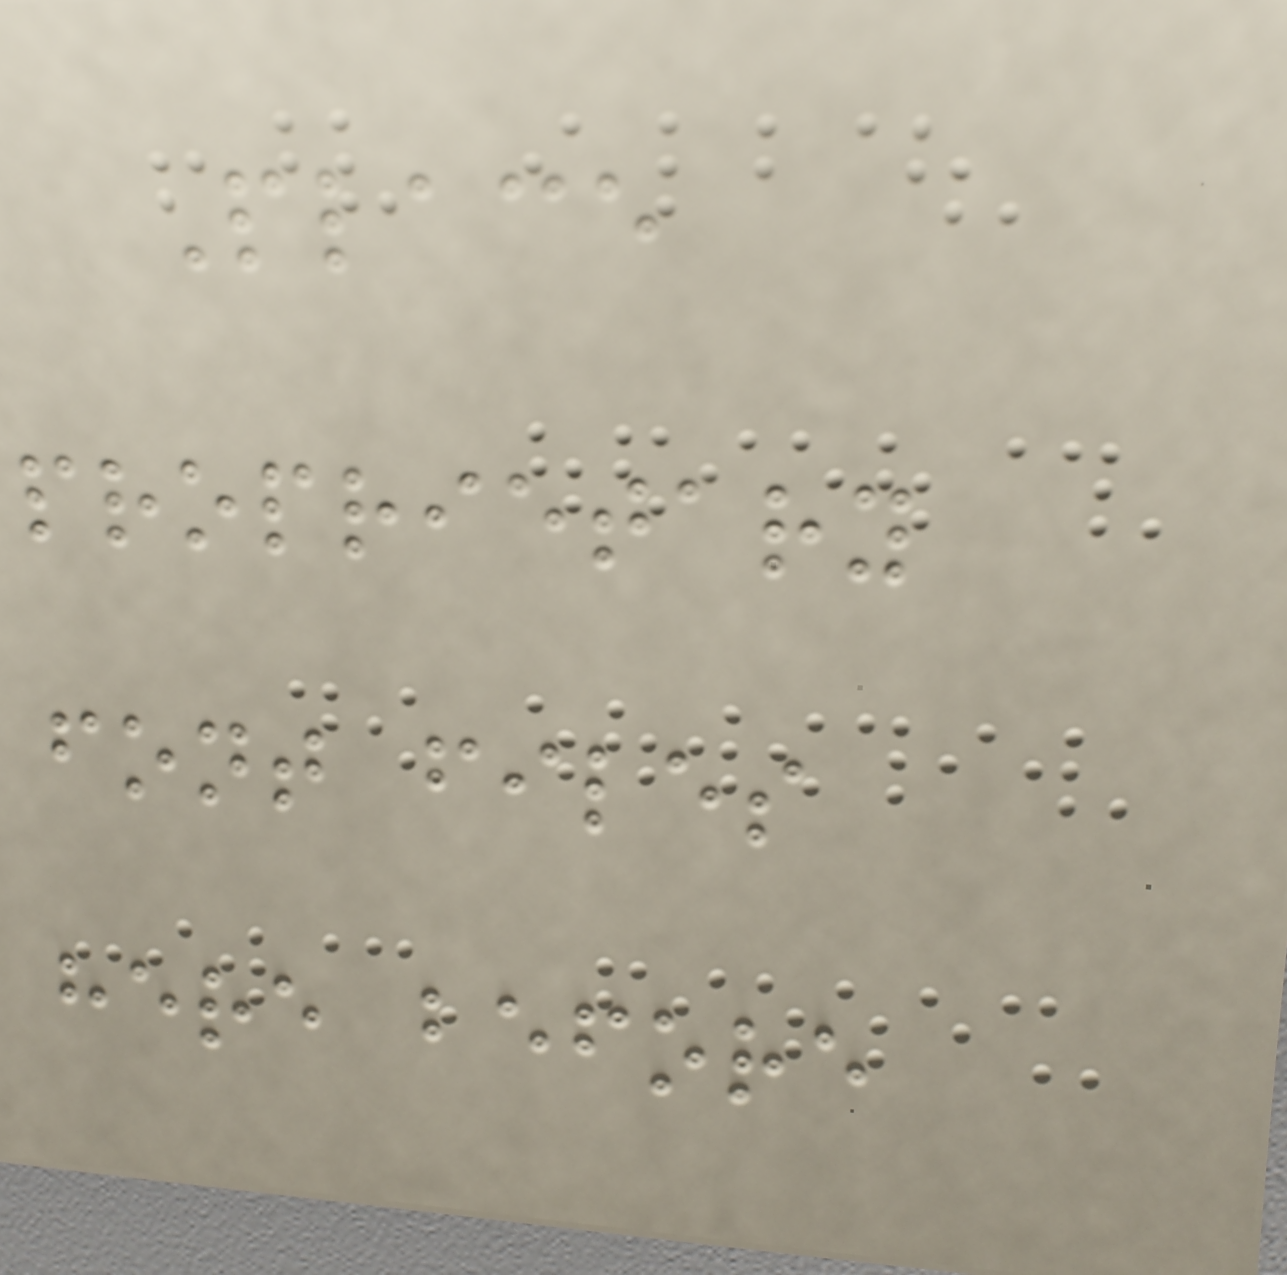Place
proprietary
font files
here before
